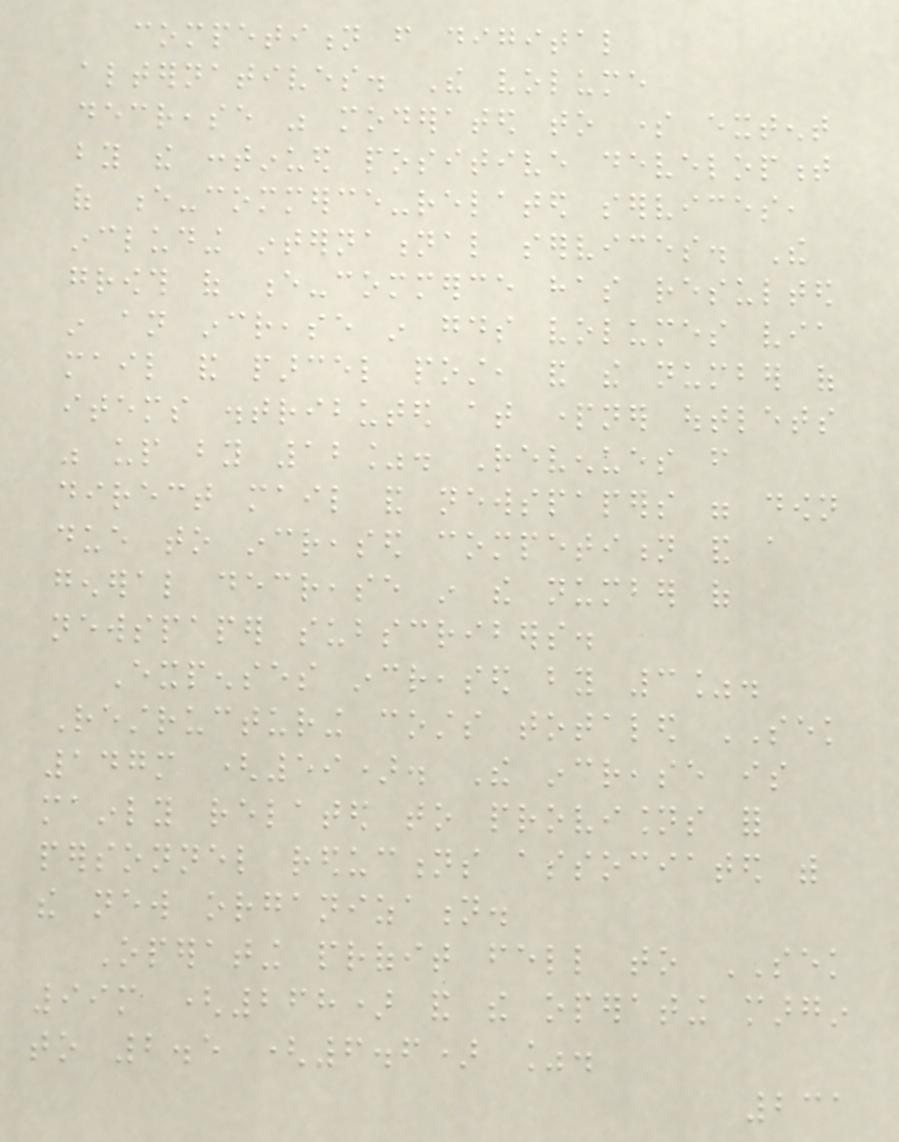competition from digital
alternatives. The volume
decrease was moderated to some extent
by the continued positive development
of e-commerce-related services,
including international services. The
growth of e-commerce has resulted
in an increase in goods volumes via
mail and parcel post, and the number of
items distributed at partner outlets
was up by 12%. Revenues from
direct mail and newspapers were down
due to increased competition and a
general decrease in the number of
newspaper subscribers.
Expenses increased by 3%.
Restructuring costs totaled SEK
147m (59). The increase is
mainly related to provisions for
personnel reductions associated with
the new organization.
Operating profit fell to SEK
99m (268) and the operating margin
to 2.5 (6.6) %.
231
